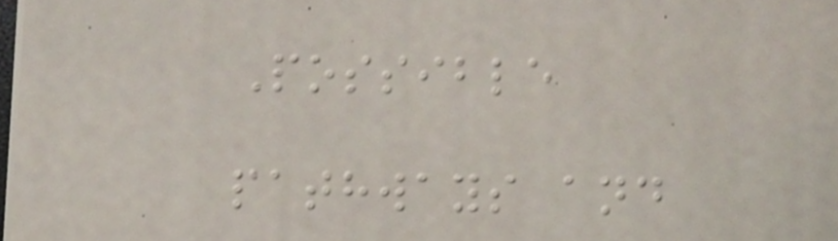Possible
pathways and
